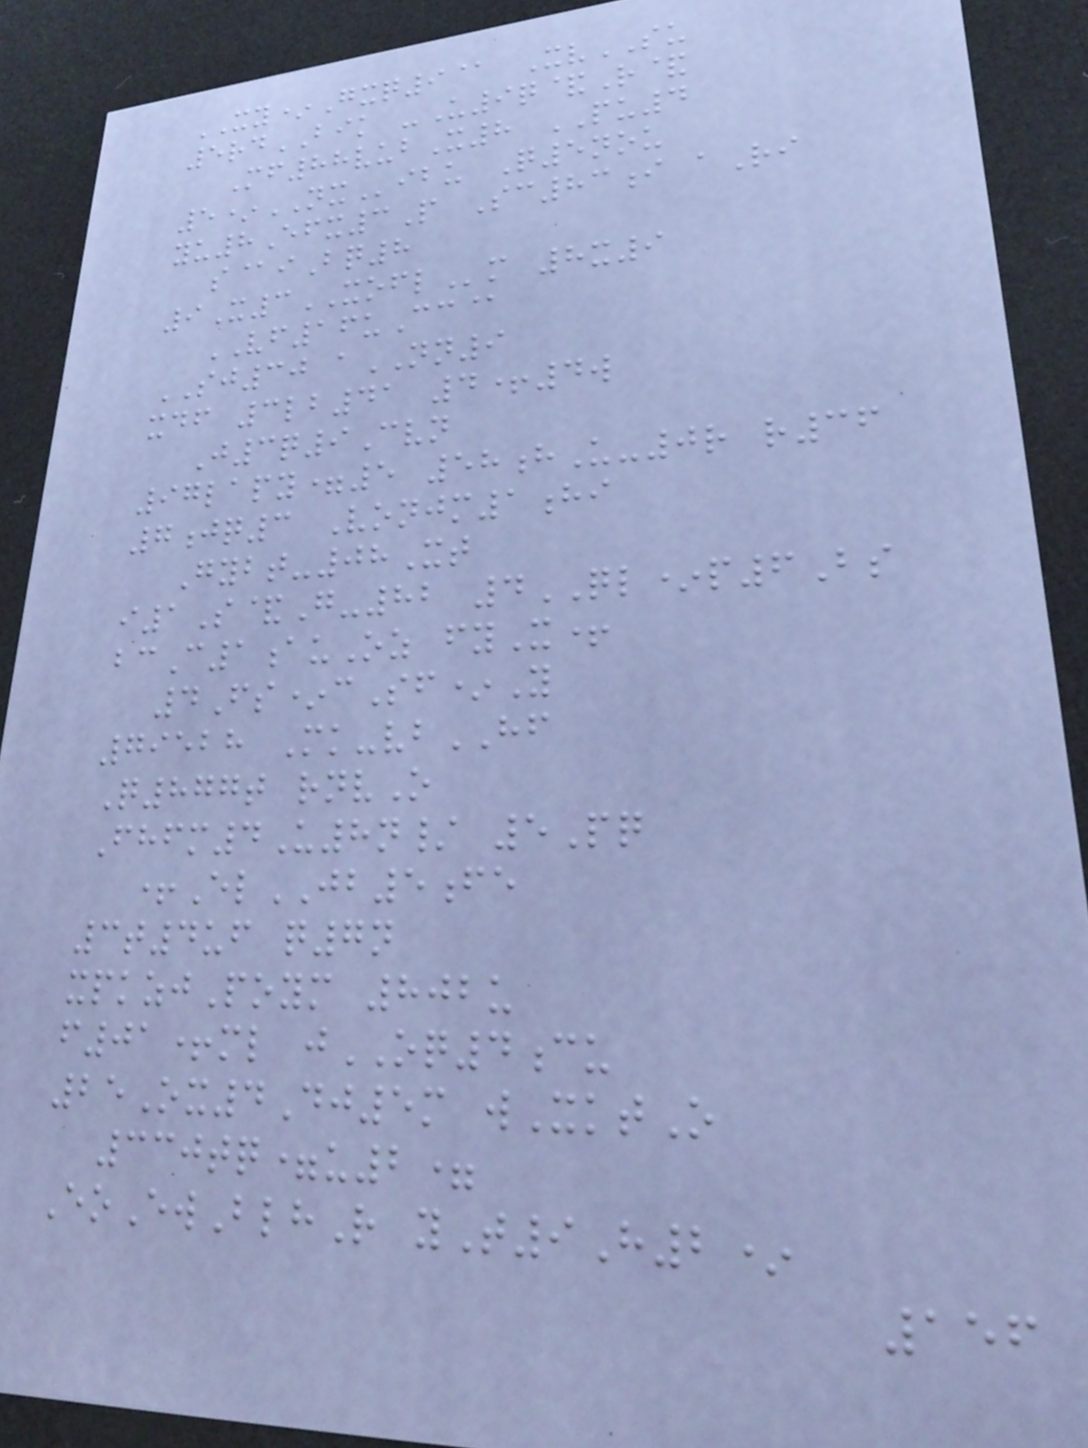XY*Gxq9@ XvSU
5rdBIK -U9q&R&
Mf88vubX8 PU4
5*NXibu Q5nou
yu8Efx3P Sc83i aRi
s@iBq8
9X3XOFLm 8x9
VF16uCc@
SJ30 aNN9
xdf 3lb41 4+4w
J3q9Cvn
97lapy=5 58hU-0r r36
7jq3 Vonjm1hi
Gybt-08Xt
i1S&G-82 4QL*p6Bs
bcC1auOz fyX+
4Fs*cSf*Y
79528 Mk-vbHF
Q877t rnvO
Fhfm4U8n/ 5Pq
+ElJB5fe
3t4uf q7n
xpkzjPoym 802u
f01+ml jOQ4cu
25Ox4Dj5m wXktO
330tq=u2=
EoEwBlhR yT9H2*
156
